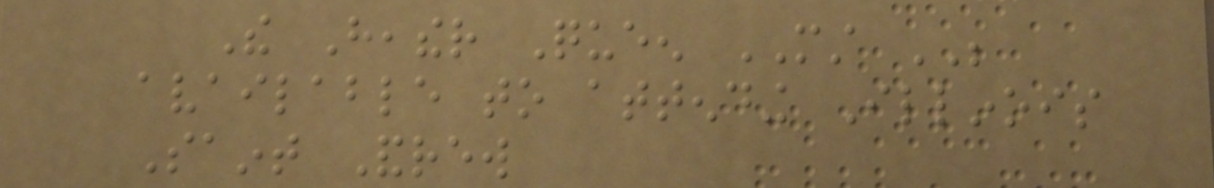The Heather Queen MUST BE
available to attending Illinois
Saint Andrew
